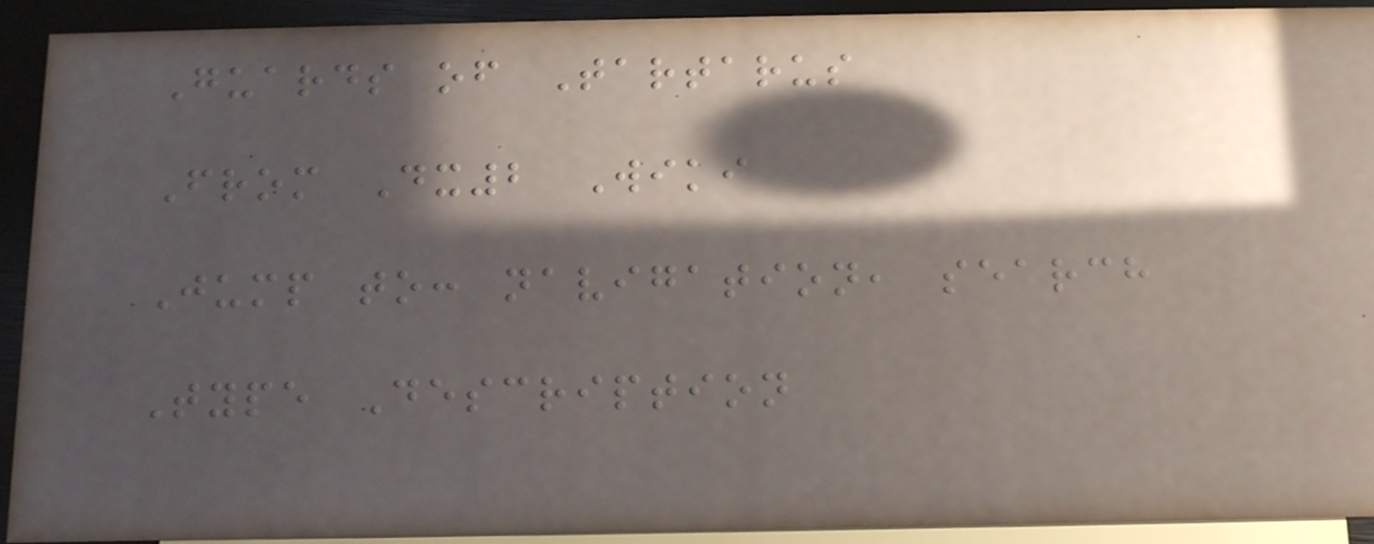Guards of Tartarus
From Dx2 Wiki
Jump to: navigation, search
Type Description
